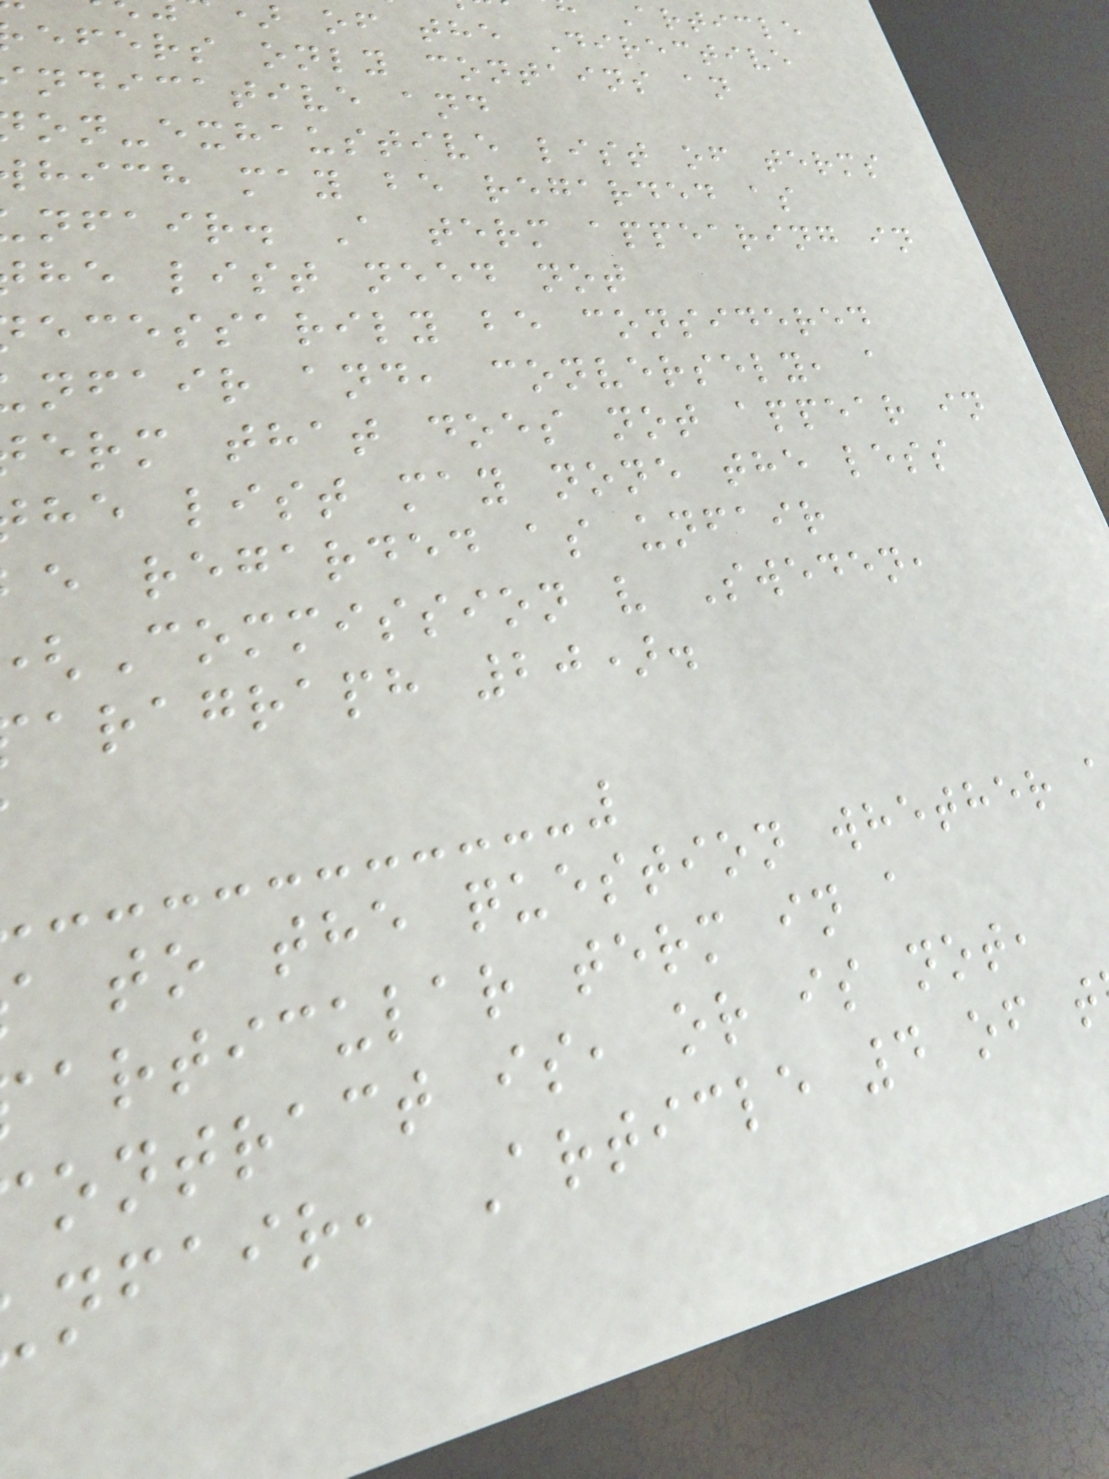Article
of the Directive
efers only contains an
ndicative and
on-exhaustive list of terms
hich may be regarded as
nfair. A term appearing in
he list need not
ecessarily be considered
nfair and, conversely, a
erm that does not appear in
he list may none the less
e regarded as unfair
Commission v Sweden,
aragraph 20).
to the question whether
articular term in a
ontract is, or is not,
nfair, Article 4 of t
